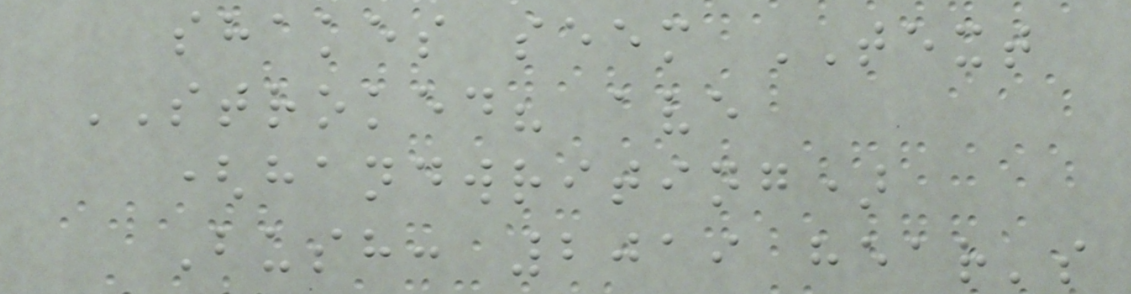shakes seem TEXT
STROKED? ave
(handwriting)
Bush: 2019 hear's
